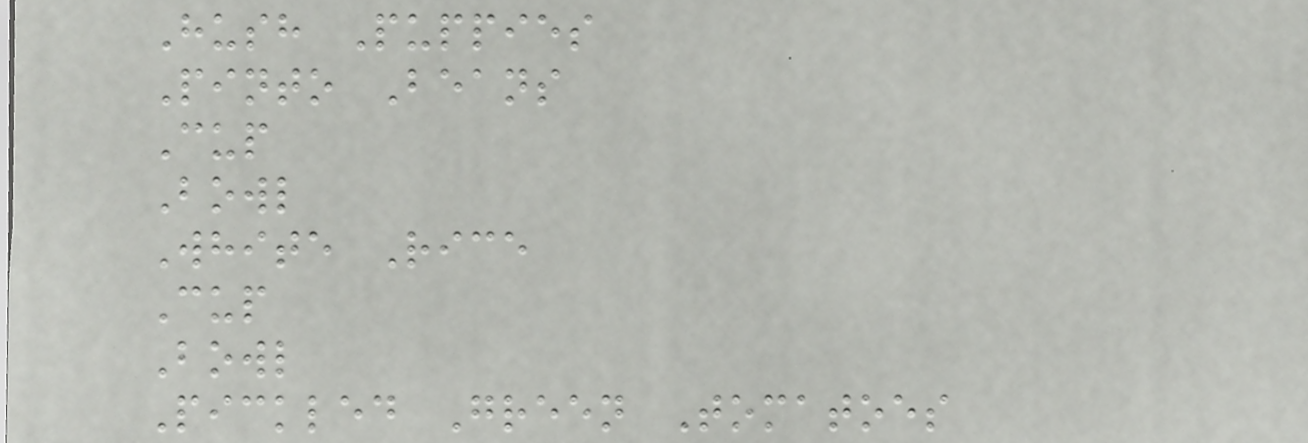Hush Puppies
Pinto Beans
Cup
Bowl
White Rice
Cup
Bowl
Pickled Green Tomatoes
